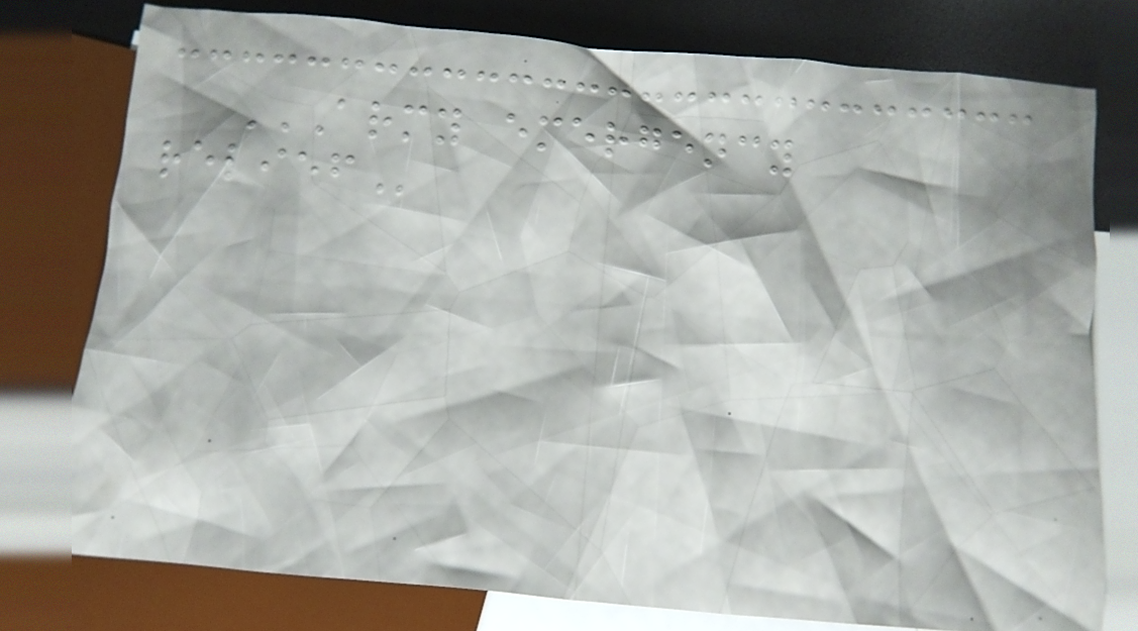ARMY EMERGENCY
RELIEF
